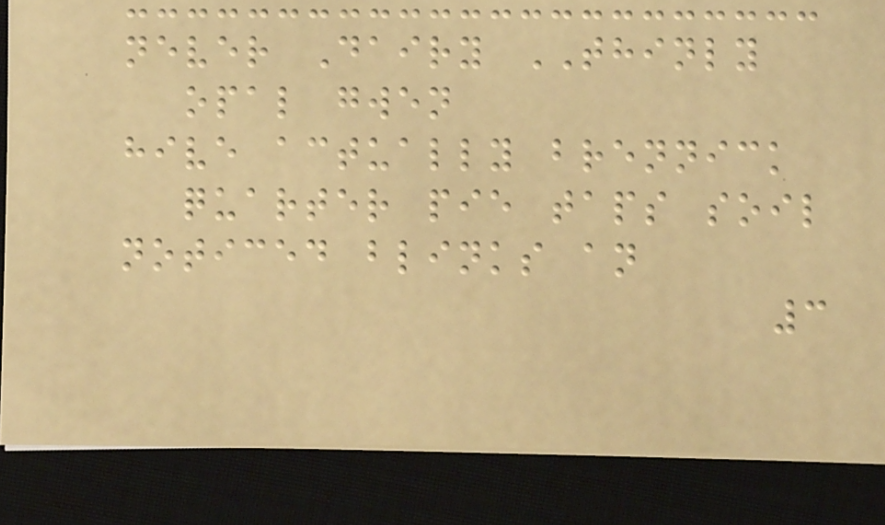never Dairy THINLY
opal gwen
hive actually brennick
quarter pie taps soil
noticed blinks an
3
